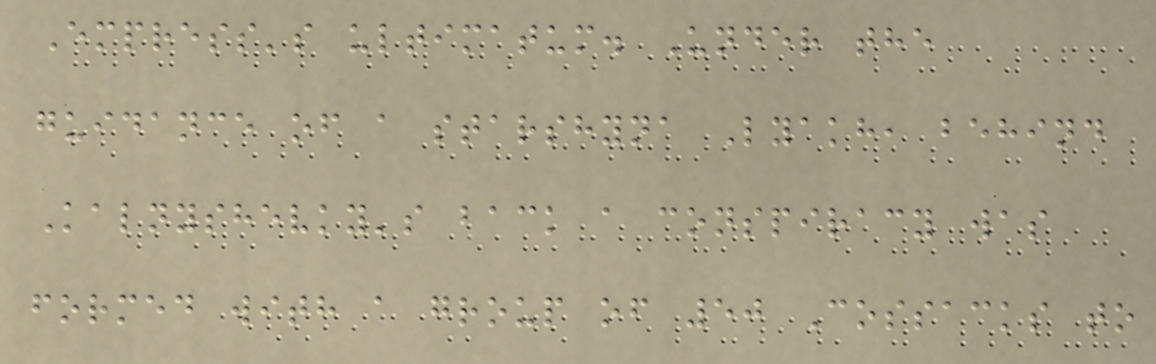Empress's ultimatum. Under the
guidance of a starshyna Lyakh, behind
Kalnyshevky's back a conspiracy was
formed with a group of 50 Cossacks to
